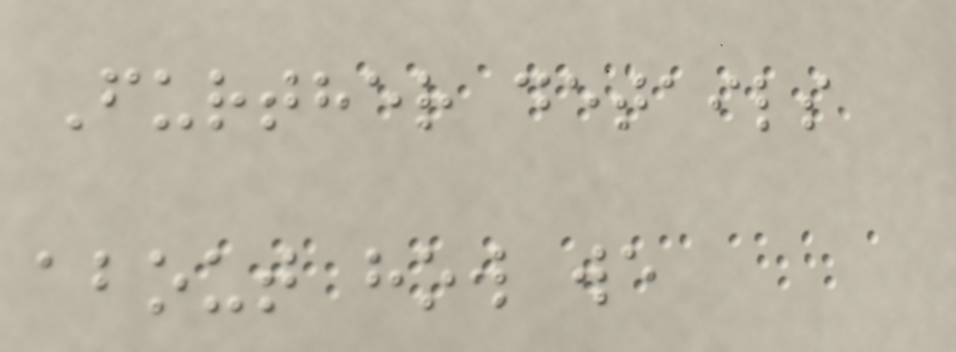Further details
about how we
